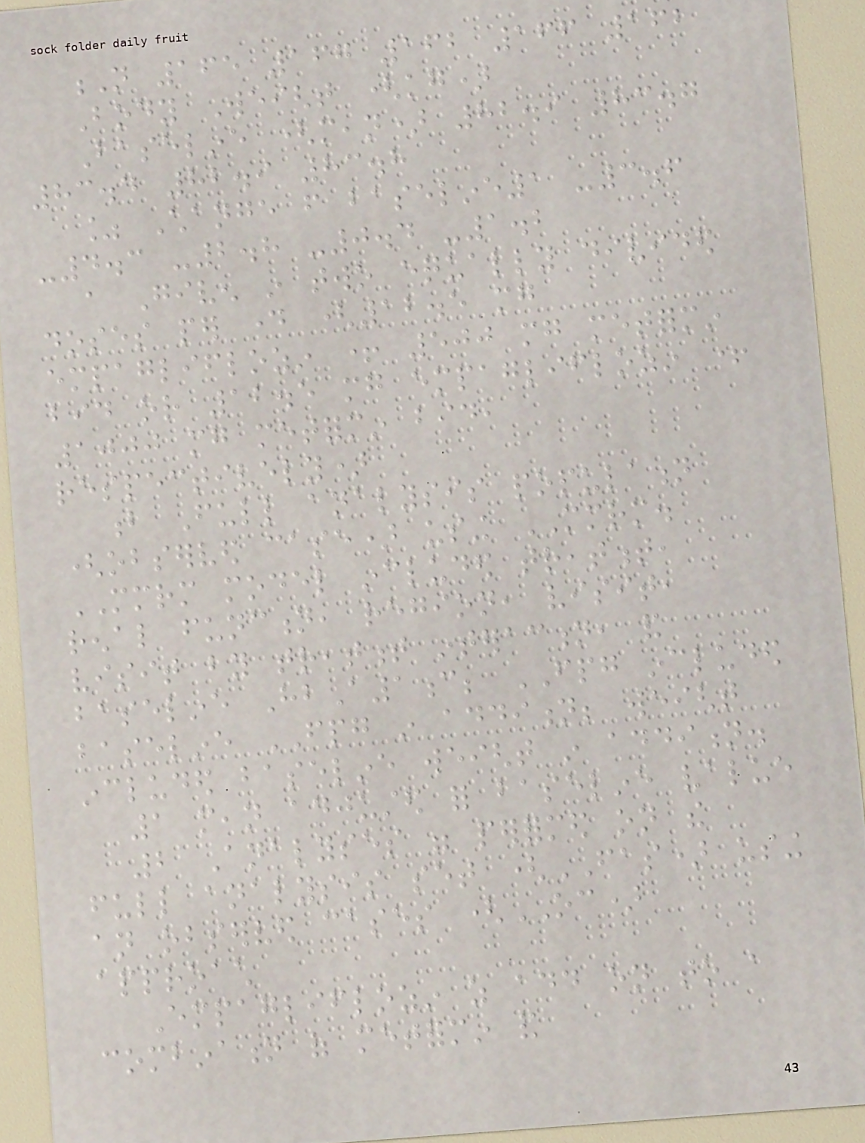N 165 167 162 166 162
Body Weight (kg)
Baseline (mean) 82.9 83.7
83.4 82.9 83.8
% Change from baseline1 -3.6
-4.3 -2.8 -0.4 -1.2
a Given in two equally divided
doses per day (12.5 mg
empagliflozin + 500 mg metformin
bid or 12.5 mg empagliflozin +
1000 mg metformin bid,
respectively)
b Full analysis population
(observed case) using MMRM.
MMRM model included treatment,
renal function, region, visit,
visit by treatment interaction, and
baseline HbA1c; FPG included
baseline FPG in addition; weight
included baseline weight in addition.
1 mean adjusted for baseline value
2 Analyses were performed on the
full analysis set (FAS) using
an observed cases (OC)
approach
Empagliflozin as add on to a
combination of metformin and
